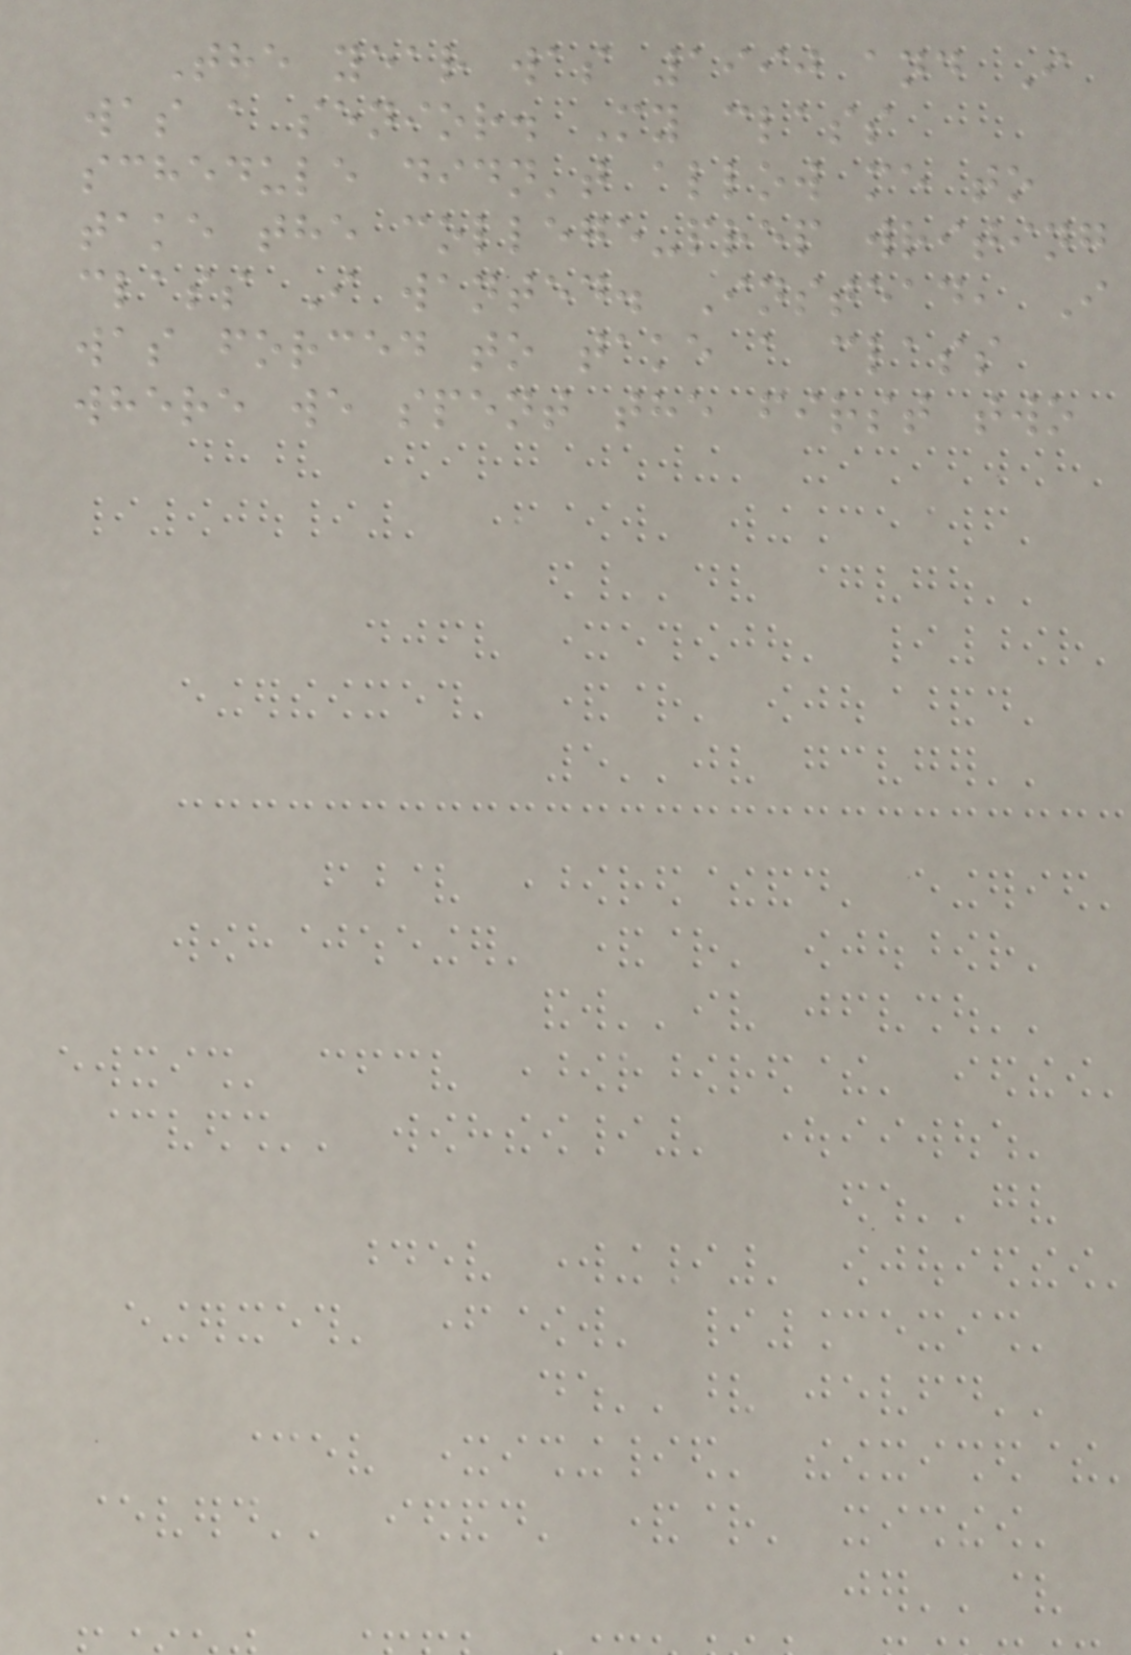The year was 1990 and I
was a senior. My class
schedule didn't allow me to
take the college-prep writing
class I wanted. Instead, I
was forced to take a class
where we spent the first two
